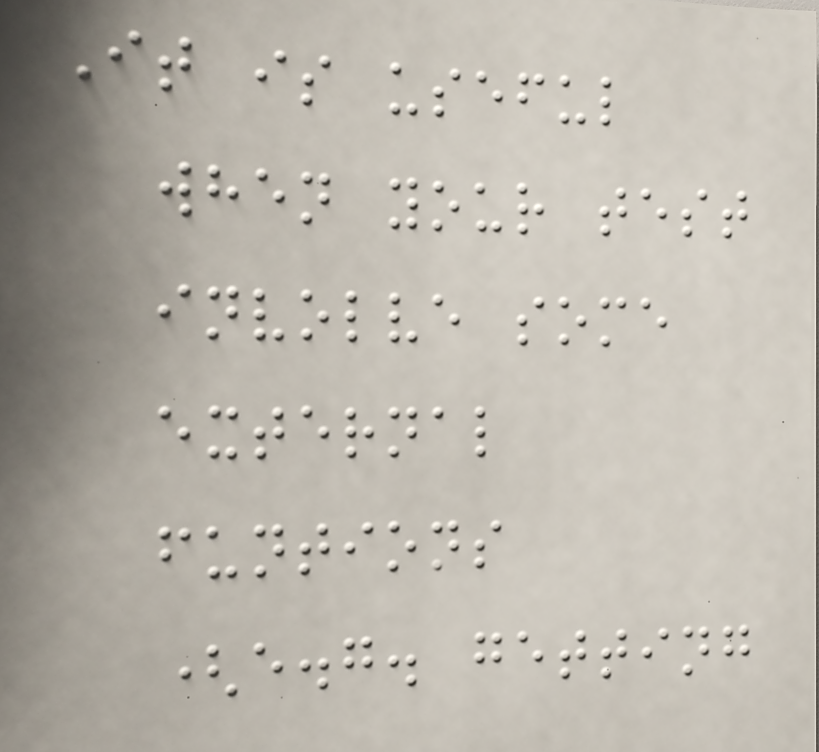It is useful
when your test
involve some
external
funtions
(e.g. getting
